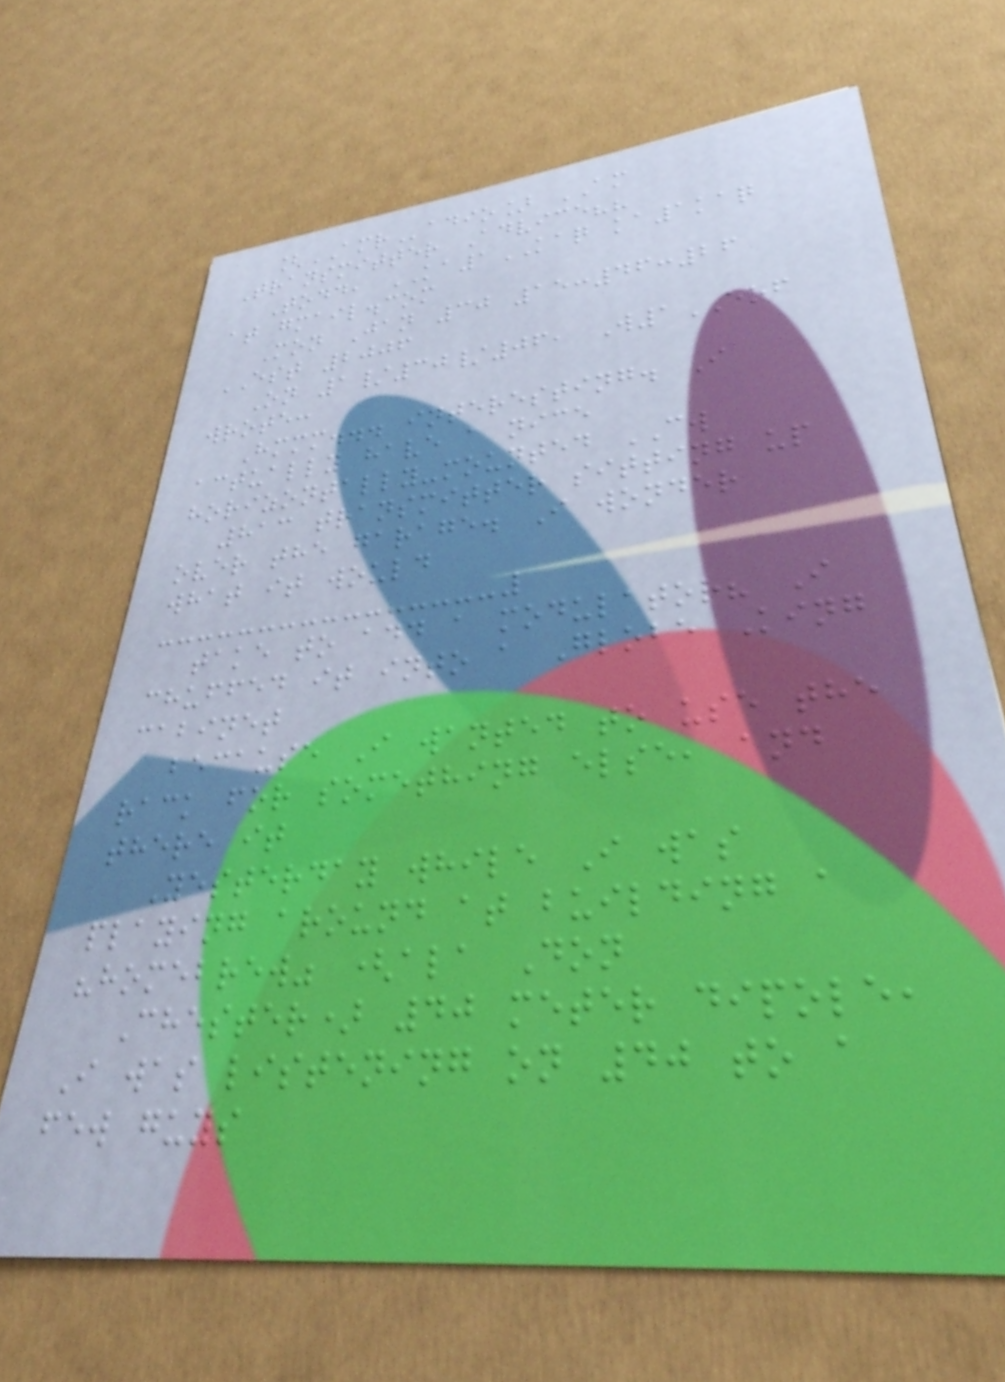[AMRadio] AM
Transmitter Advice??
Todd, KA1KAQ ka1kaq
at gmail.com
Mon Jan 30 15:46:26
EST 2006
On 1/30/06, W1EOF
wrote:
Hmmm... interesting. I
actually have a nice
horizontally-mounted CW
813 transmitter sitting up
over the garage. I wonder
what it would
take to add a modulator? I
chuffed it into a Globe King
cabinet
because I wanted to use the
rack for something else, and
there it
Yesterday while I was
playing around at building a
"homebrew" (ala Don
Chester) 40 meter dipole,
I was listening on 40 to a
few guys
